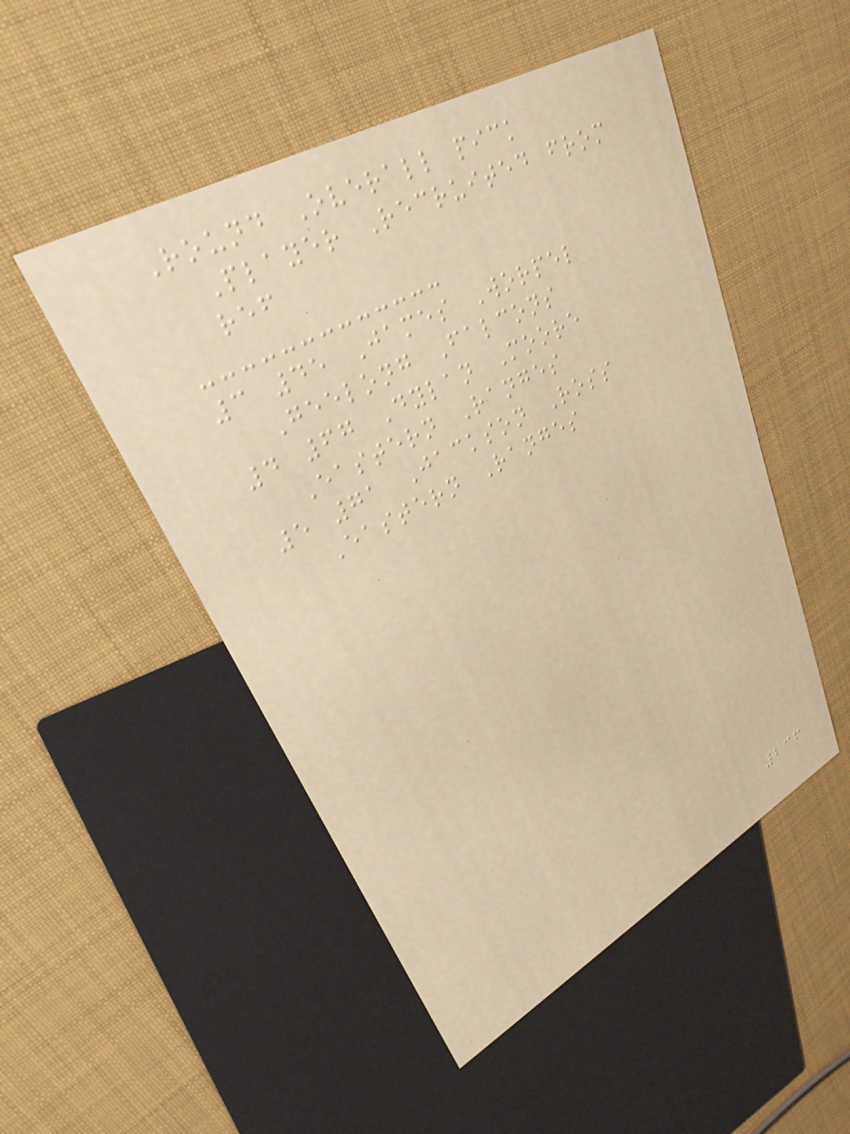Round Overall pick
Player Recruited from
ref
3 45 James Worpel
Geelong Falcons
4 67 Dylan Moore
Eastern Ranges
5 71 Jackson Ross
Eastern Ranges
236
